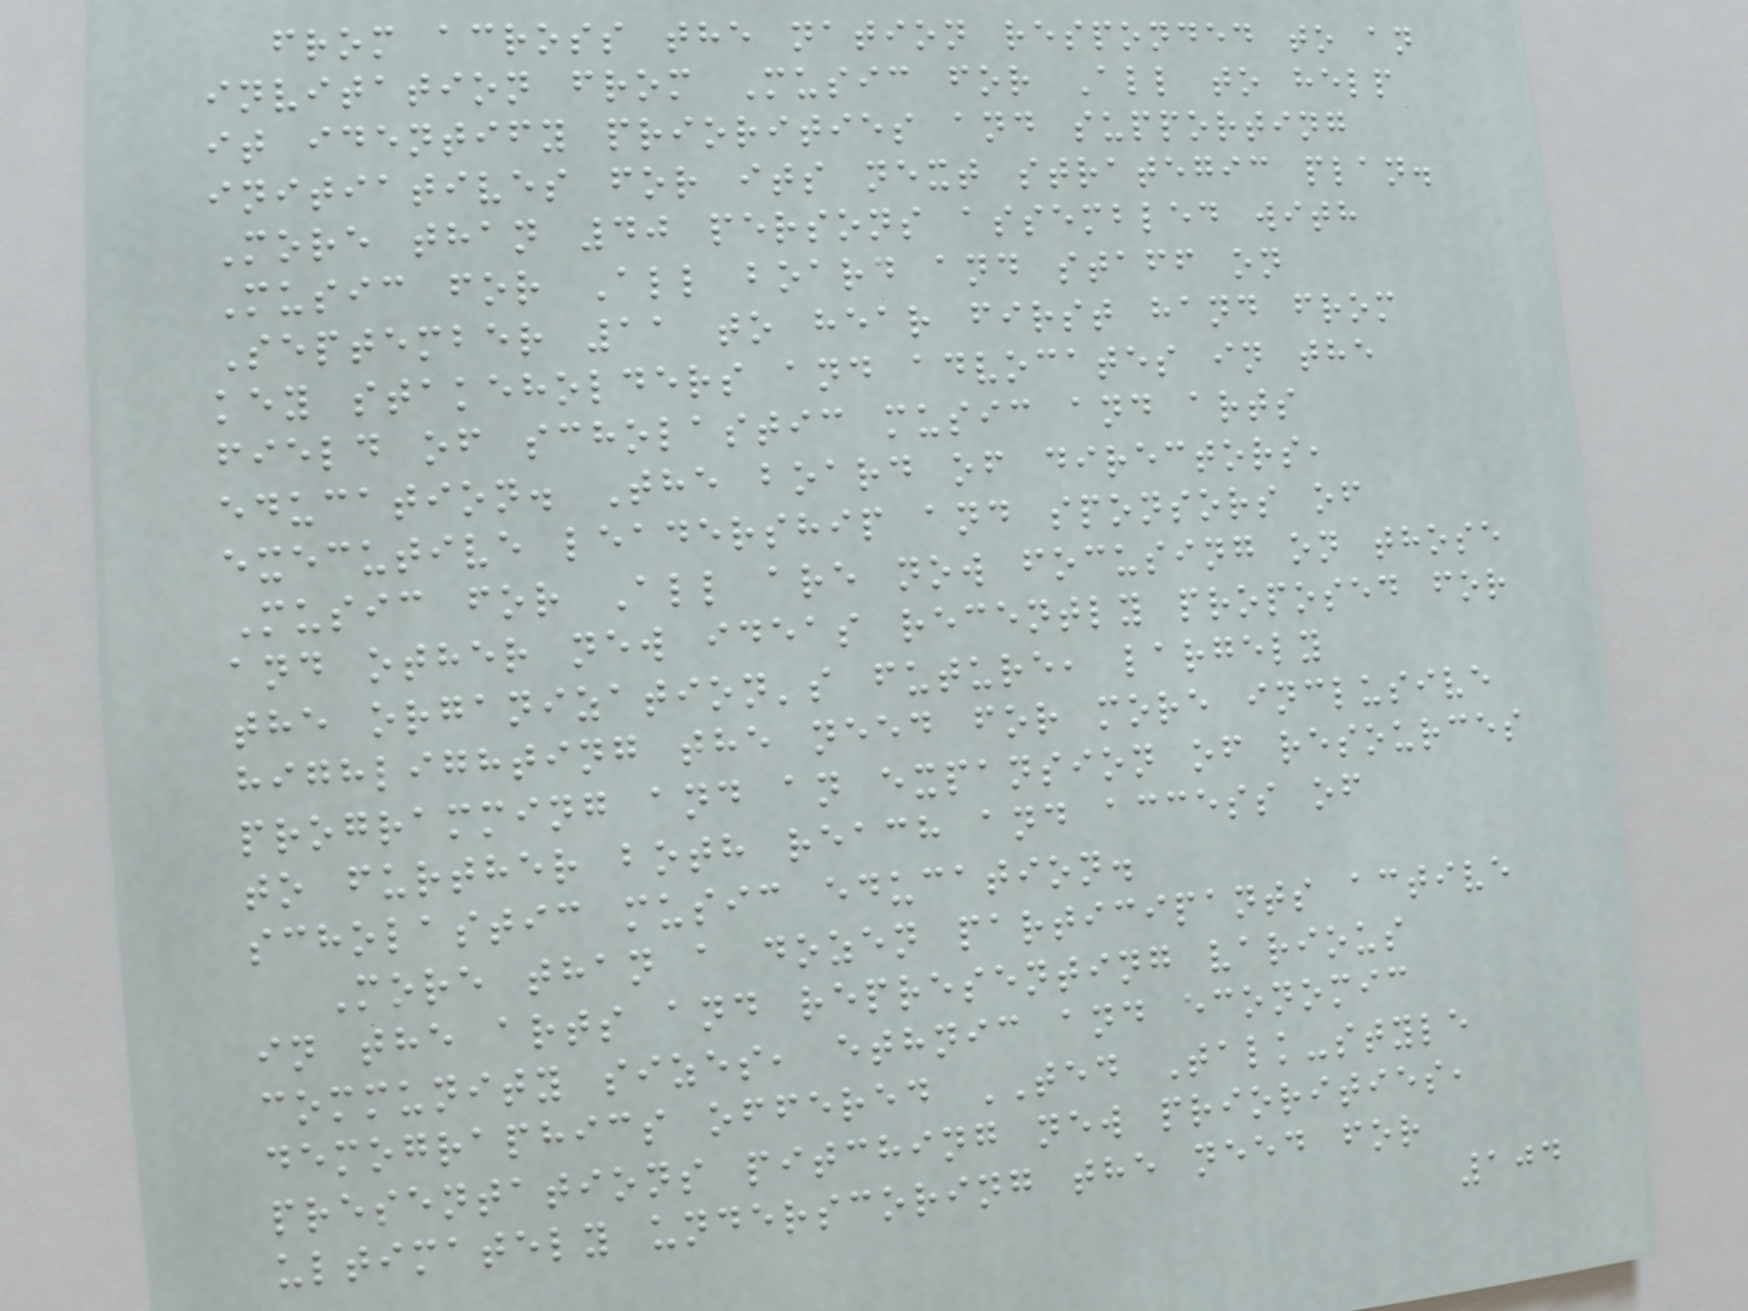from across the nation responded to an
invitation from Music for All to help
it identify priorities and supporting
initiatives for its next strategic plan.
More than 40 persons assembled with
Music for All board and staff on
September 11 to hear first hand from
key stakeholders and advocates in the
field of scholastic music and arts
education. The board of directors,
executive leadership and sponsors of
Music for All are now focusing on those
and other new ideas recently proposed for
the organization's future, largely
highlighting the need for more inclusive
programming and an expansion of resources
to further both reach and access of
scholastic music education.
More than a dozen participants active
in the arts and representing various
community sizes, ethnic and economic
demographics offered TED Talk-style
presentations pitching new priorities,
ultimately underscoring the need for
104
